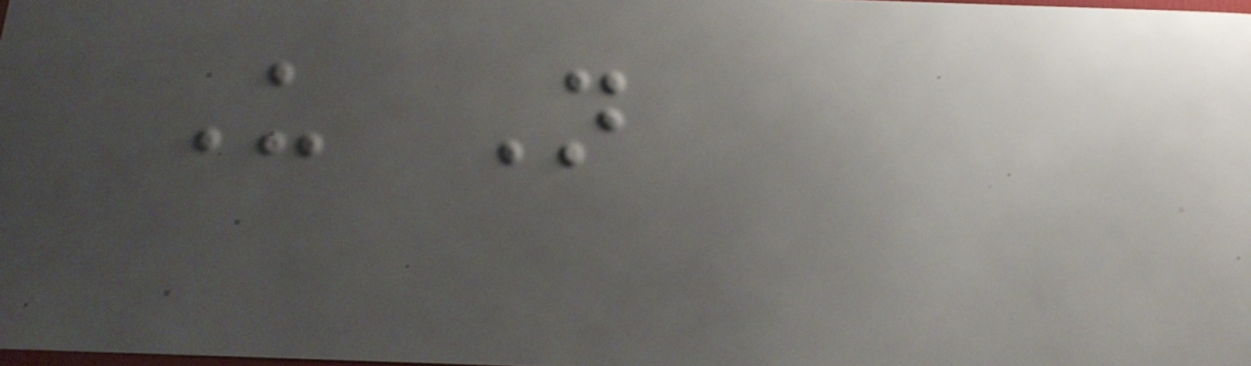U N
